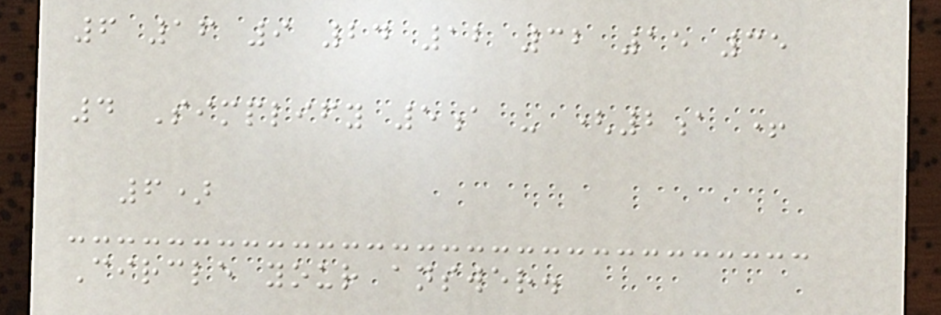6 16 9 24 12 32 15 35
4 Simplify 5a - (2a +
6)
Circle your answer.
